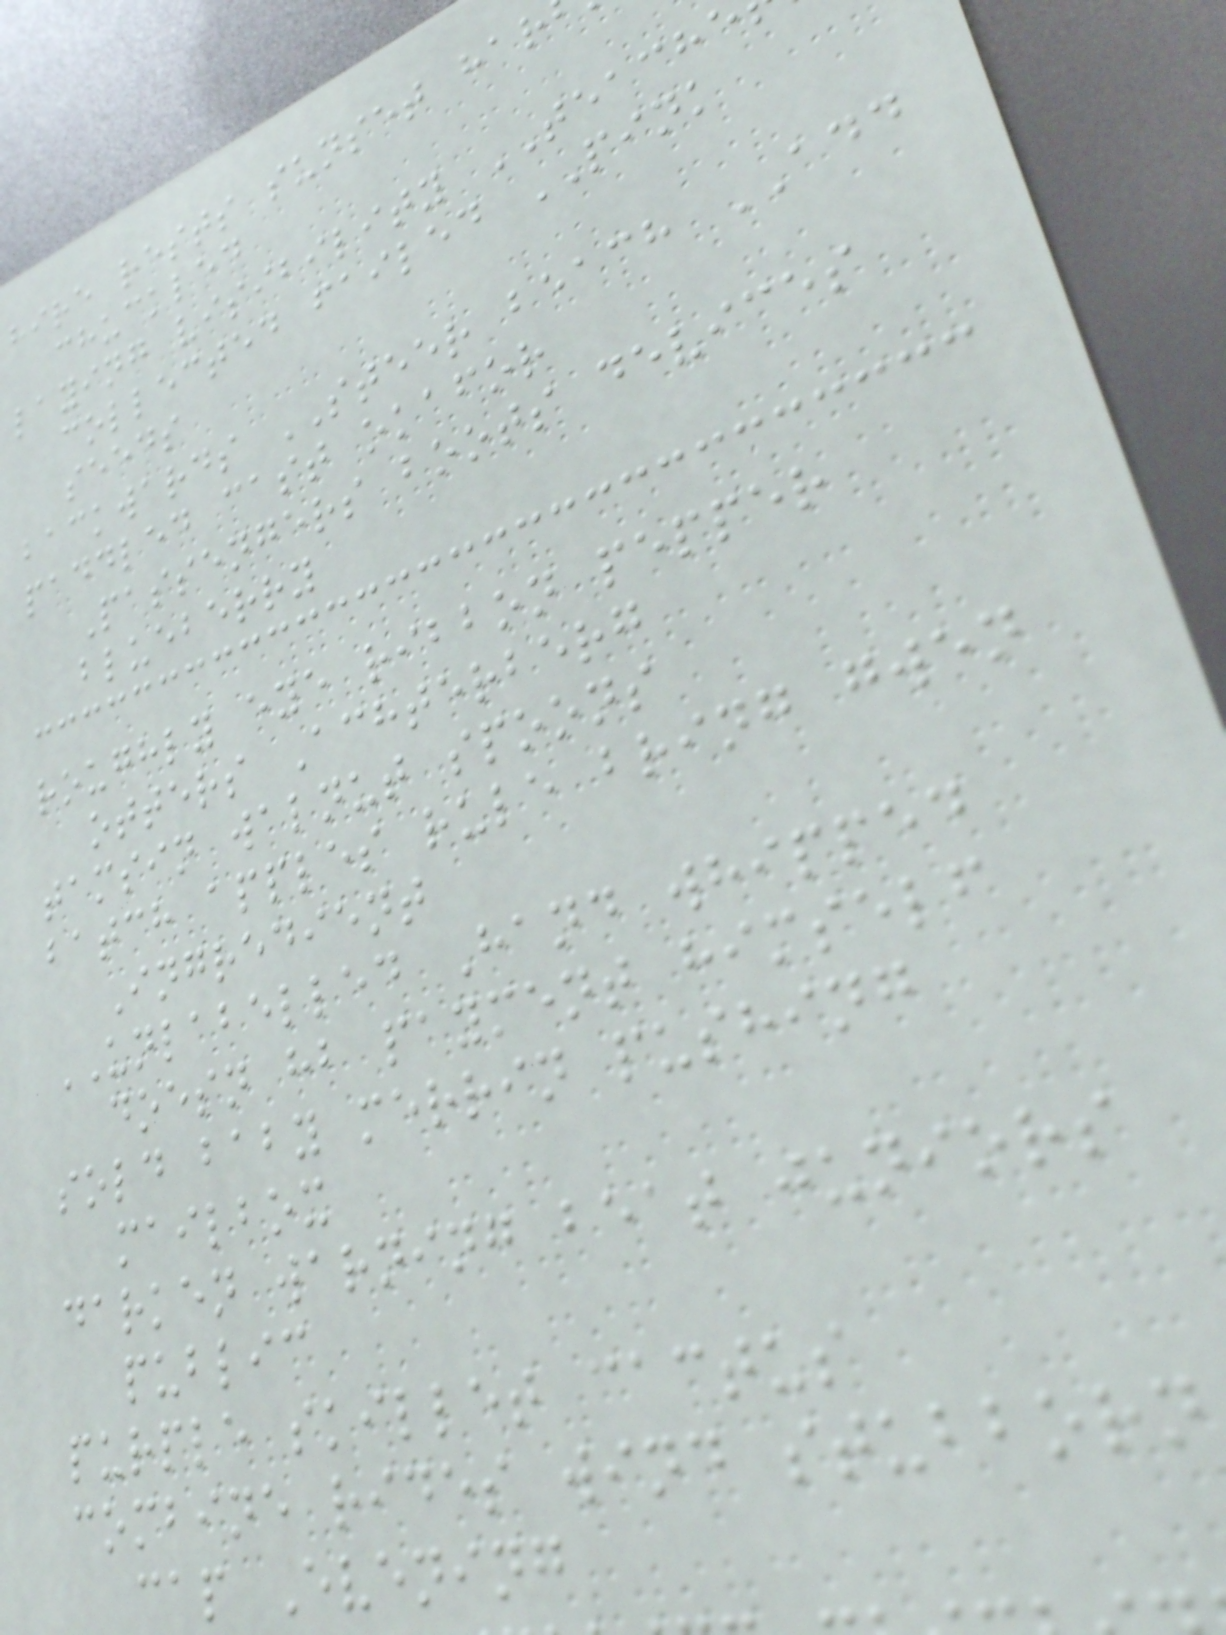hire rests sunset har
chuckled
laying visibility TEACH
collected failed PINK
seeds
backwards STEER beach ADD
paddled cast okafor
Passengers boots devices
blueberry
roughly eye ribbon pepper
otters Achterberg
tamsin walnut spoons
batch apples rule bring gwen
Ingredient
UNLABELLED Hand whipped
doesn hb payment himself
sold baby merrin pushing
mailbox
darken warning beat juniors
public
purple skillet cactus
combine rides wind stubborn
cap Evening
